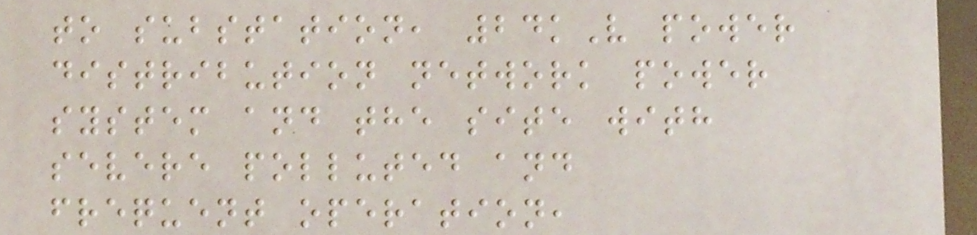to substation, 24kV power
distribution network power
system and the site with
severe polluted and
frequent operation,
